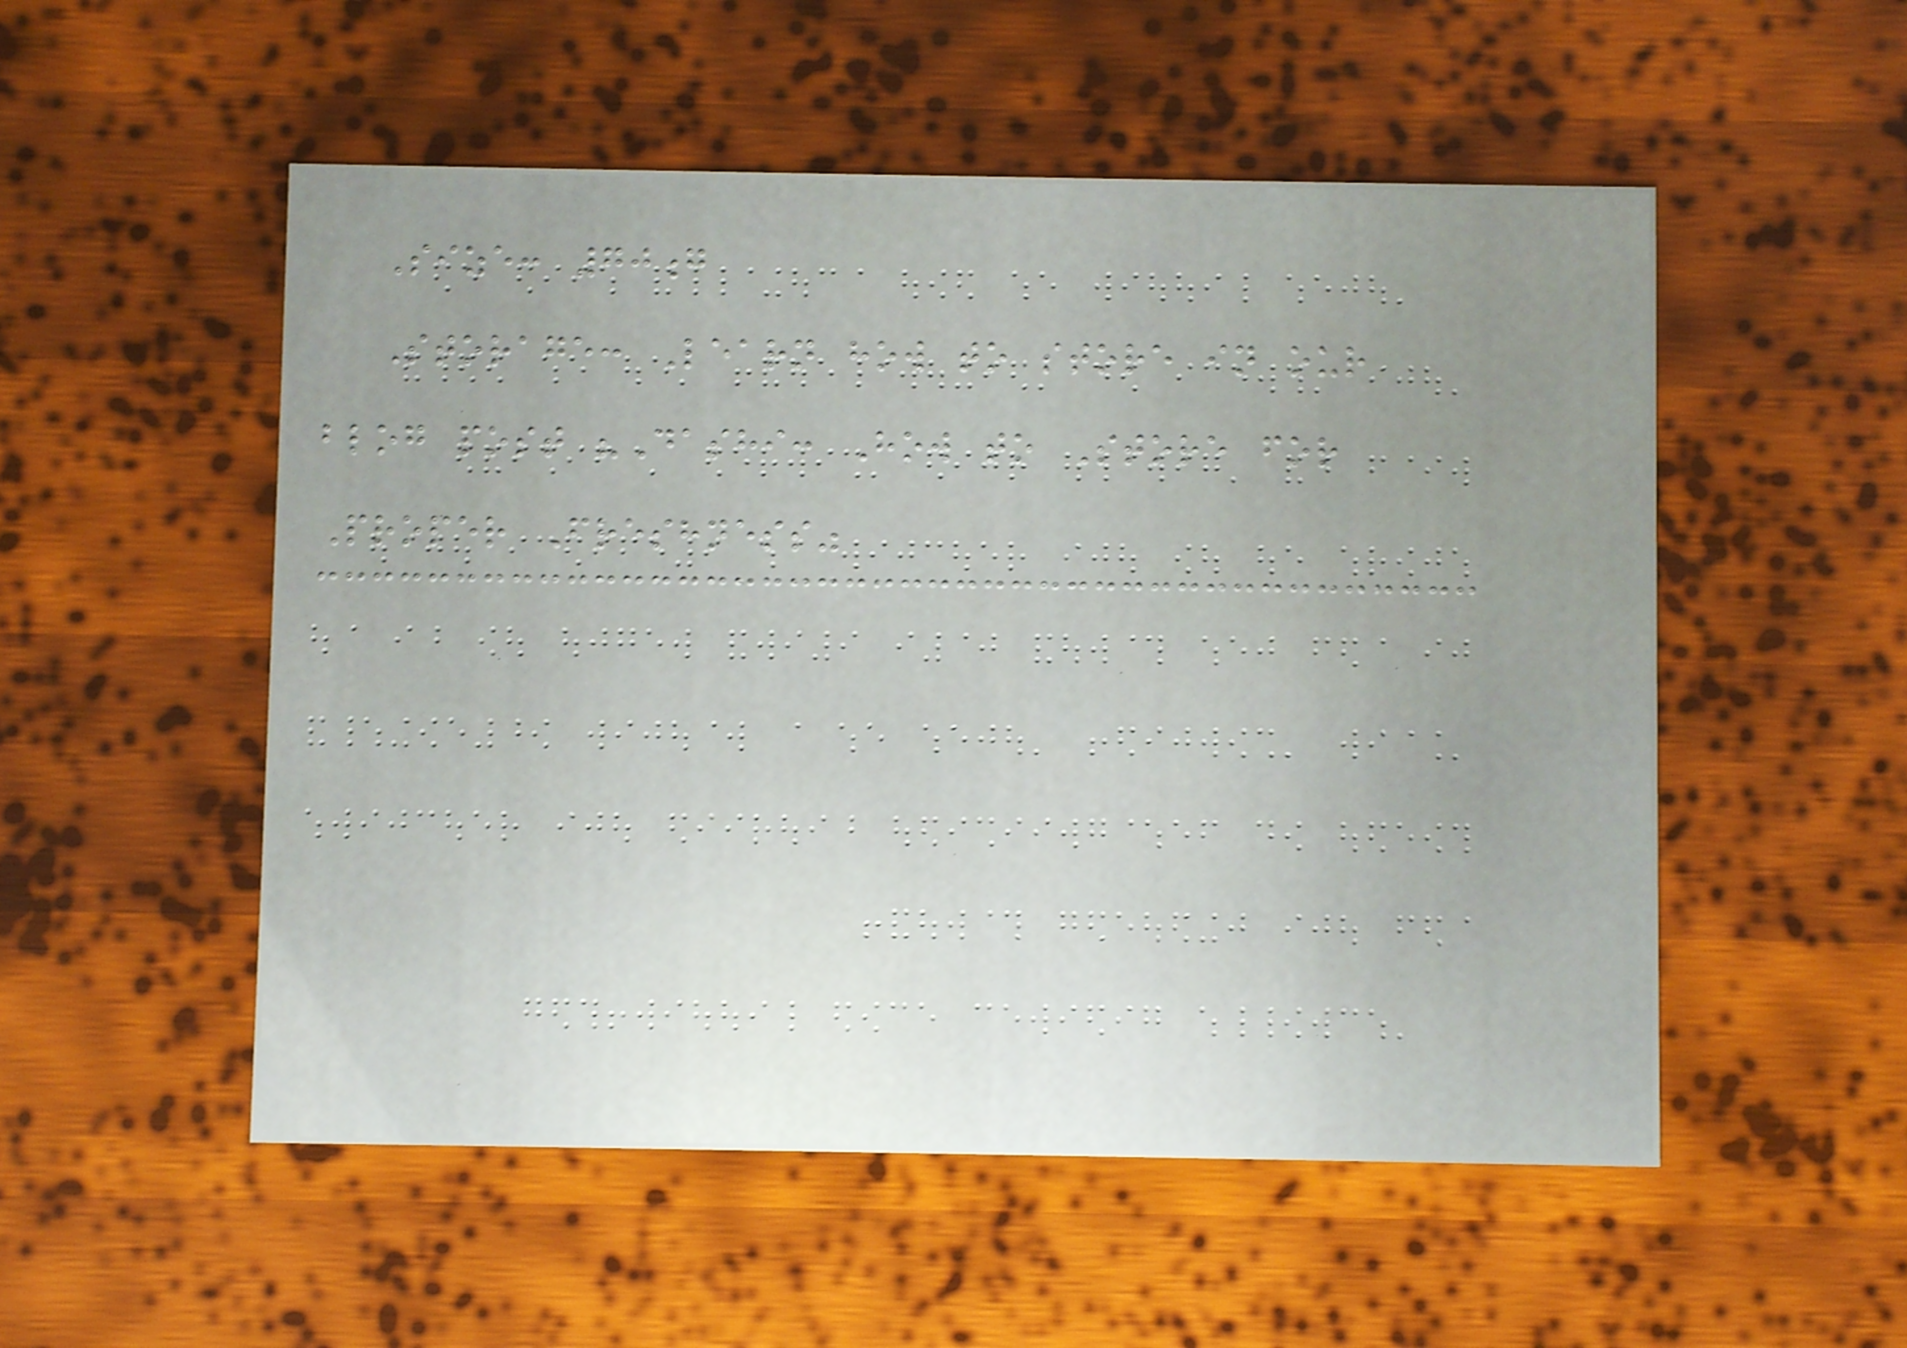Size: 70g
Storage: Learn how to store in our
blog post "Dashi: How to Store for
Proper Freshness"
